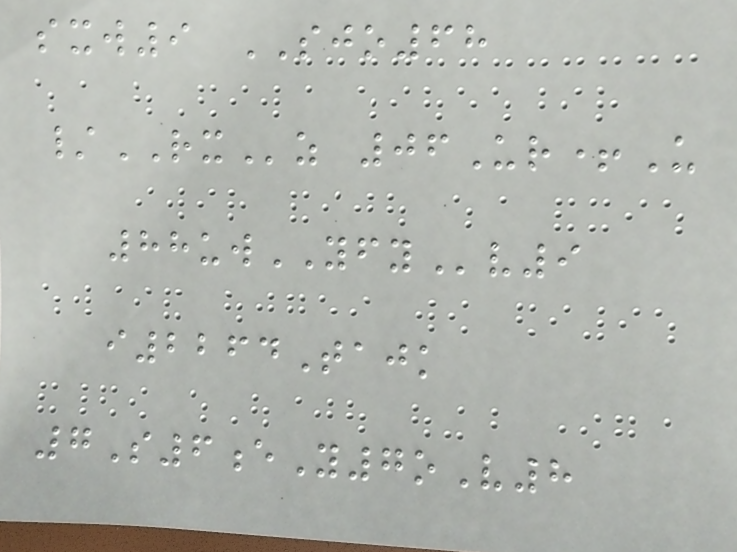sxw9 SJO68
/RXz 06Ur+U
88uwYFYv9
i2264Tajk
7S6eY7oV8
